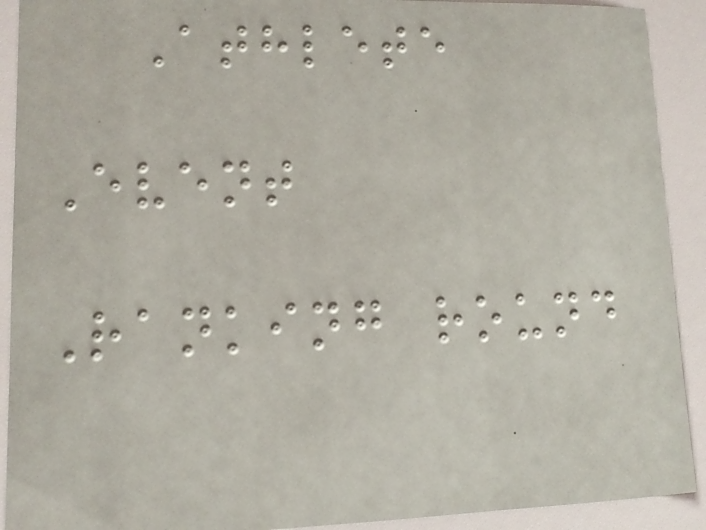Athlete
Event
Ranking round
